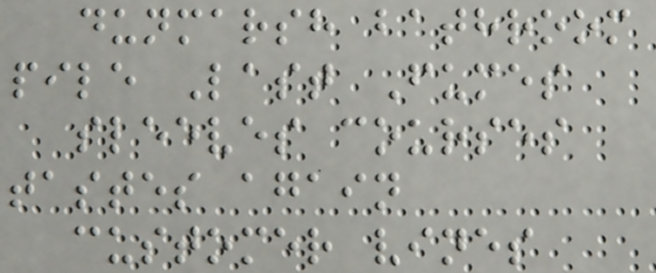dunmarsh bathroom
pile Last Fumes
sleeves courses
tastes again
customer vines
